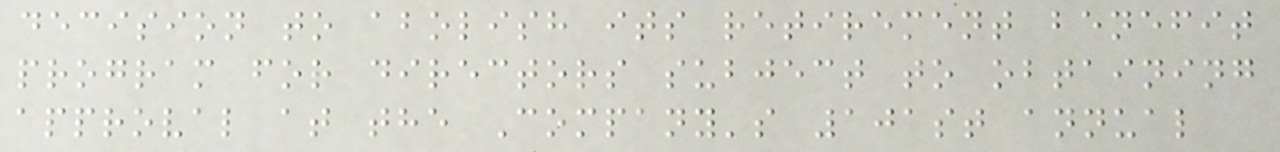decision to abolish its retirement benefit
program for directors subject to obtaining
approval at the Company's 101st annual
